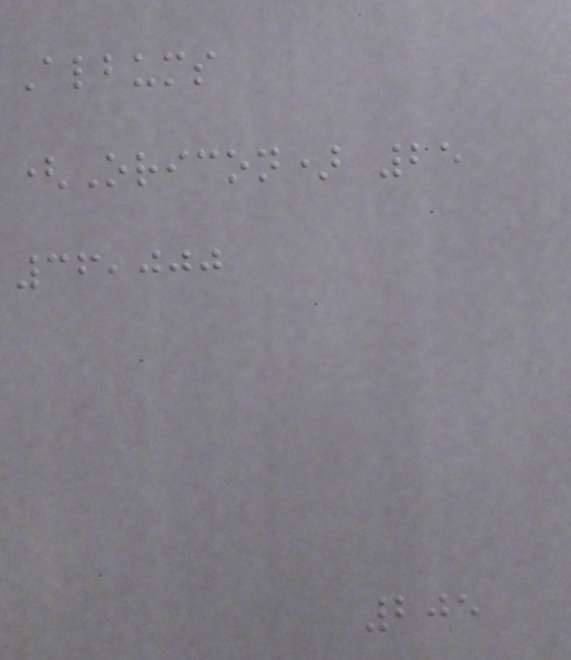Albums
(Oricon) 25
36,000
205
